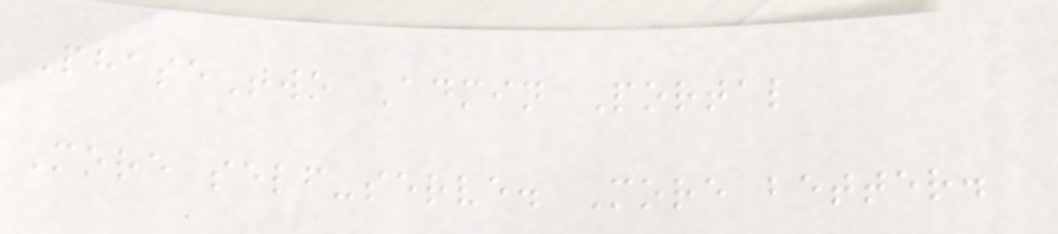PhaseTwo Admin Portal
More self-serve. More better.
